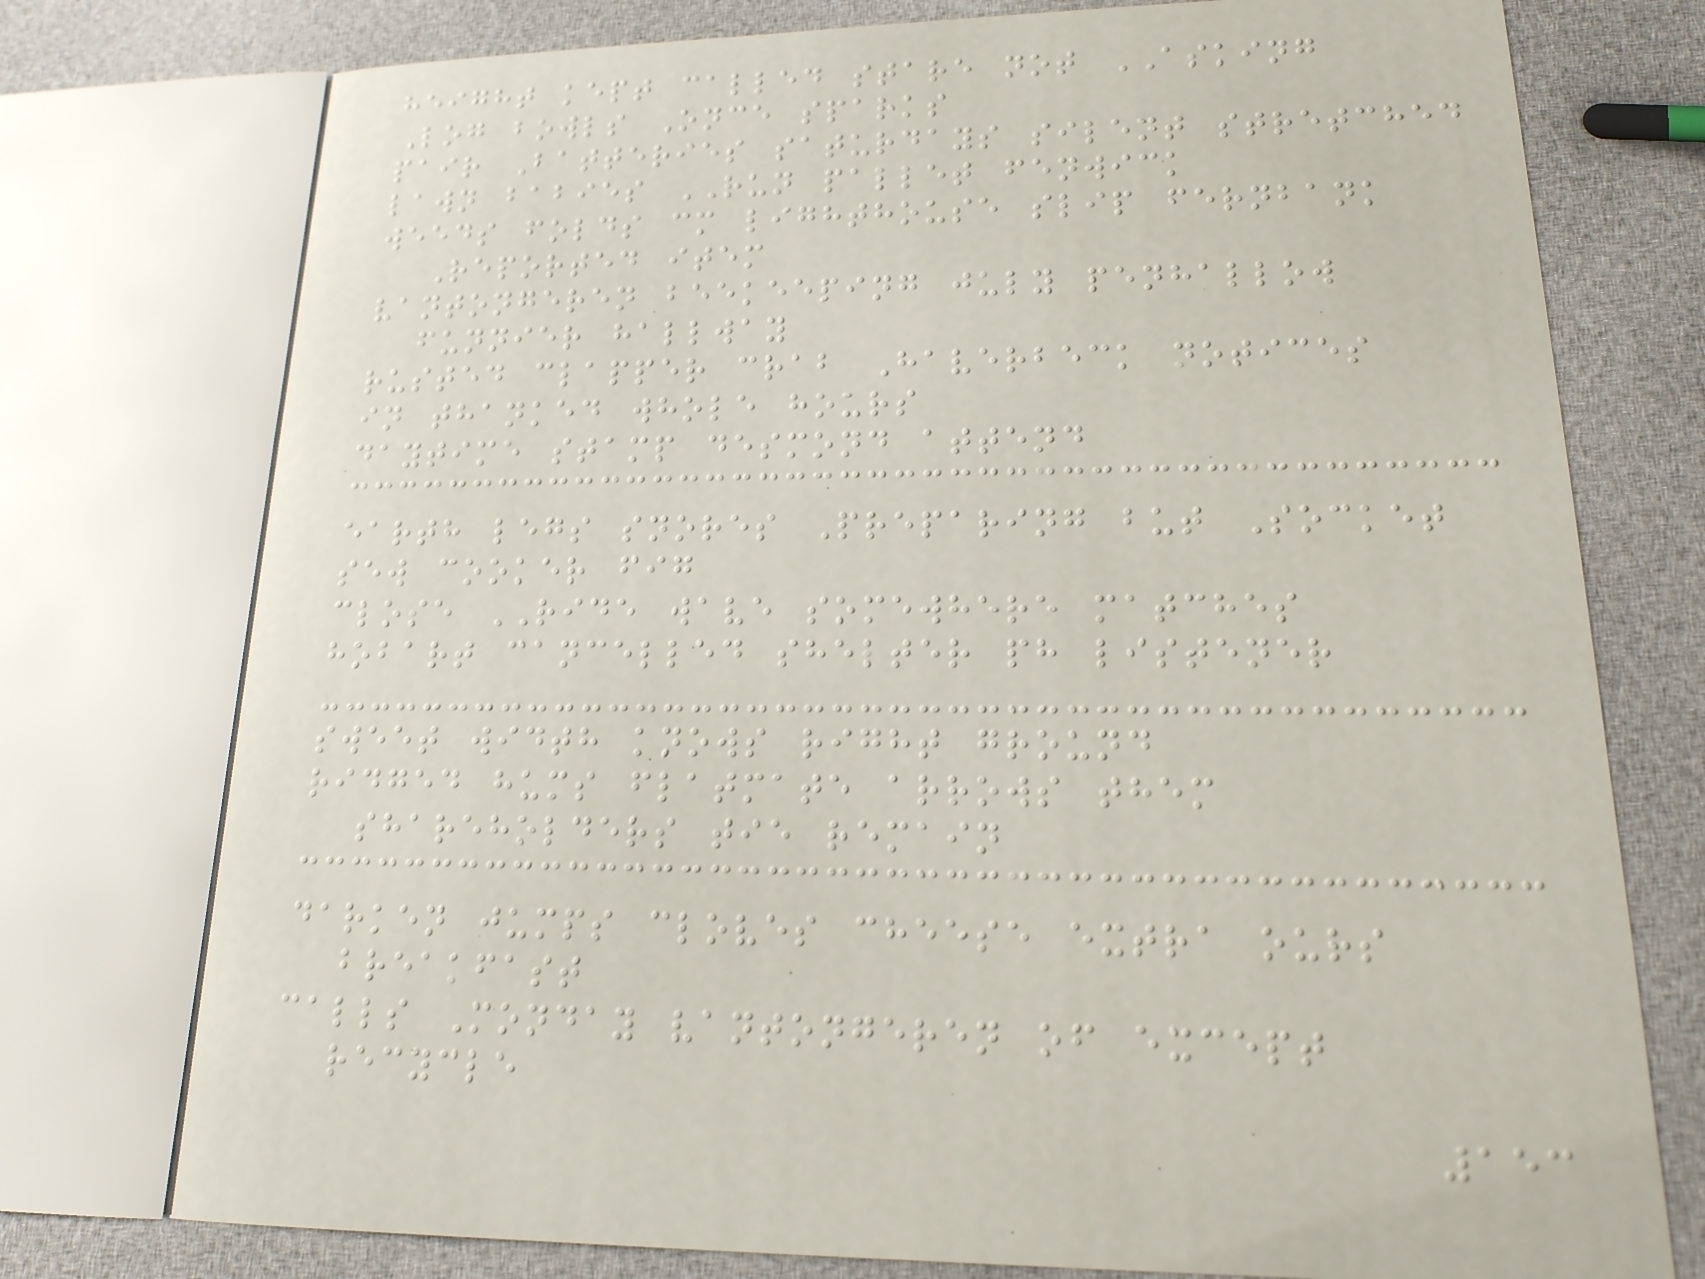height kept called stare not ASKING
Log bowls Once sparks
pair Batteries saturdays silent stretched
lawn babies RUN pallet fenwick
weeds folds cm lighthouse slip fernbank
Reported item
vantongeren beekeeping july penhallow
funnier hallway
rusted clapper crab Haverbeck notices
in thanked whole hours
daytime stamp desmond attend
earth legs snores Preparing but Socket
sew cooker fig
close RIDE wave somewhere matches
hobart cancelled shelter ph listener
sweet width knows right ground
ridged hums flatmate arrows them
shareholders tie remain
darken jumps cloves cheese extra ours
breakfast
calls Monday vantongeren of except
recycle
153
